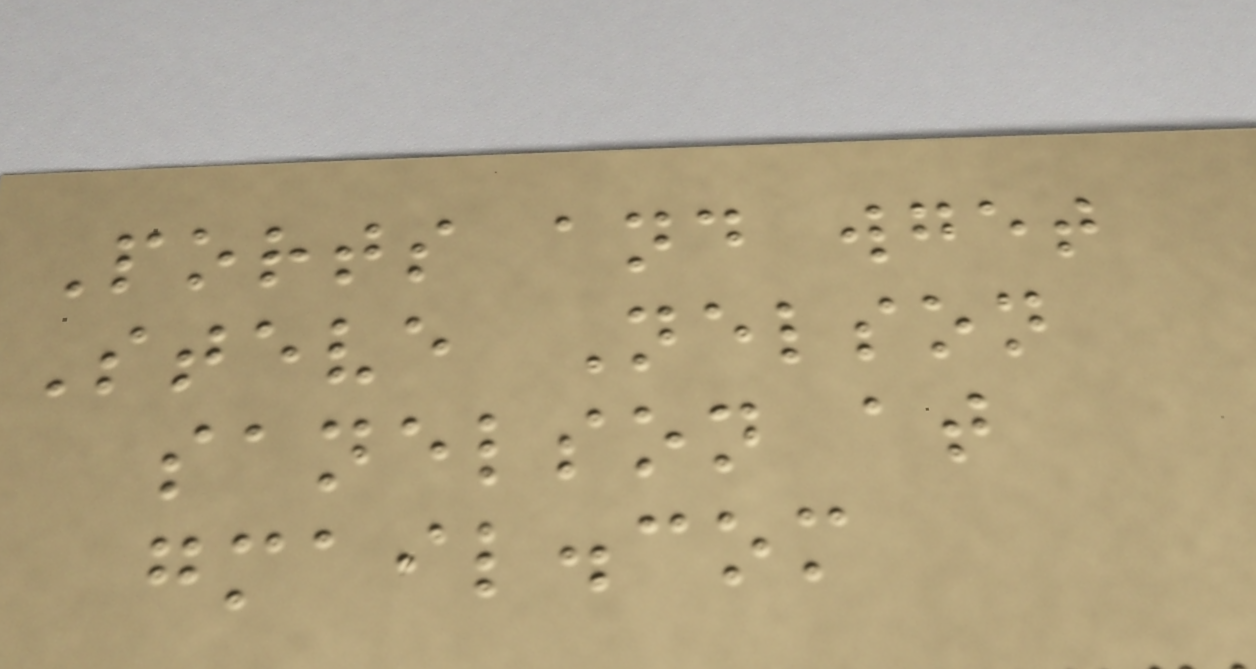Ports and wget
Steve Nelson
sanelson at
gmail.com
